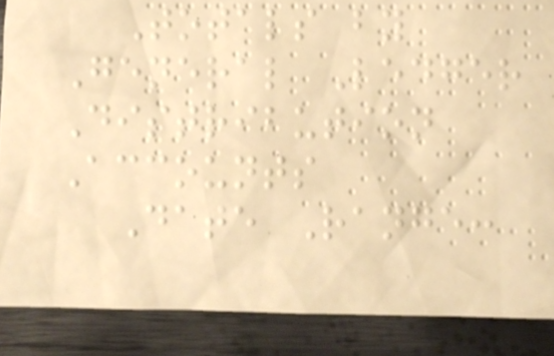Totals by
General Ledger
Distribution
Accounts
Date Range:
